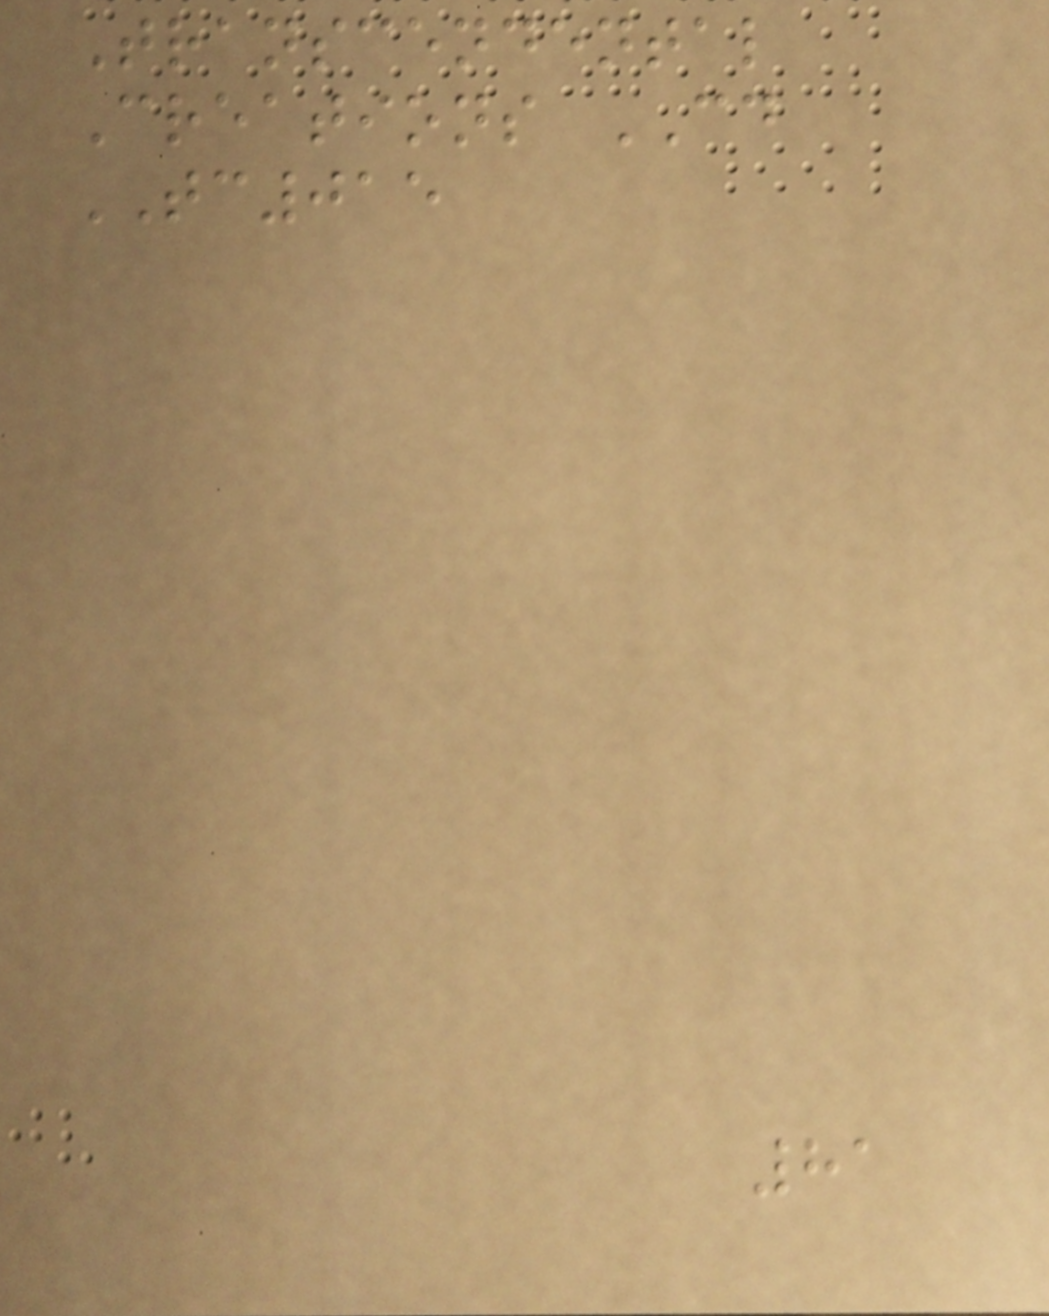Transcendental
Creations CD
TC015
81
